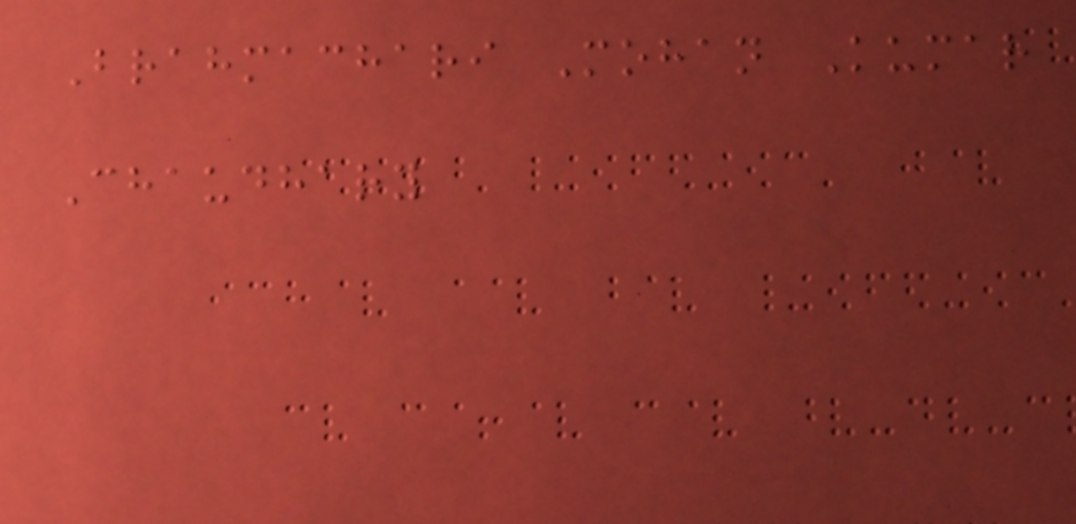Brahmachari Mohan Kumar
Chaudhary
